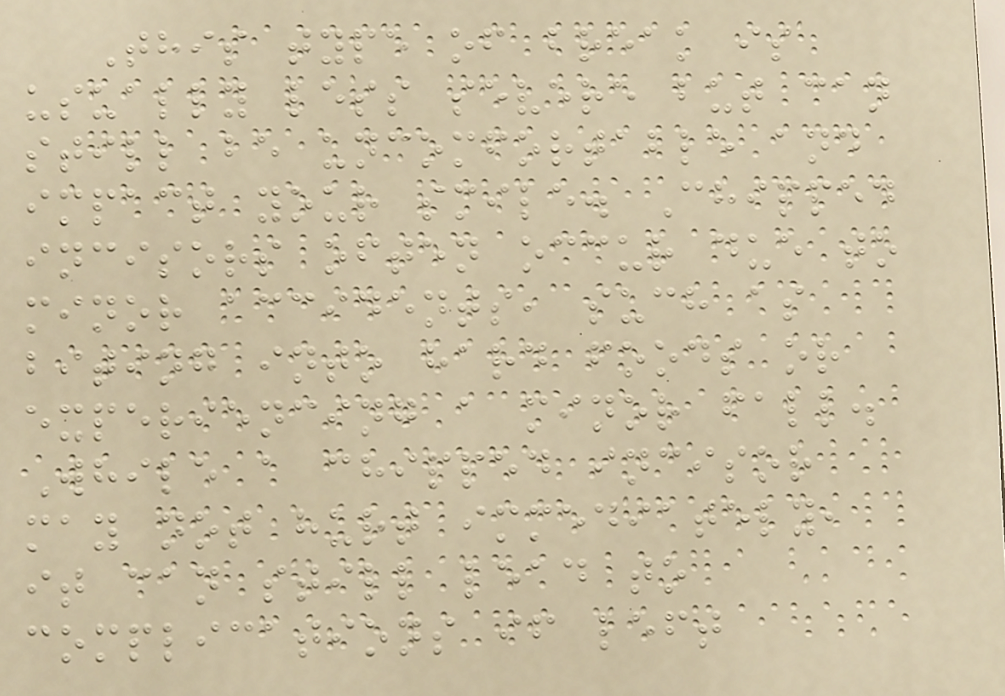This type of break is
usually less severe but can
still be uncomfortable and
impact your smile. Chipped
incisors often occur due to
minor accidents, such as
biting into hard foods or
experiencing a minor fall.
While a chipped incisor
may not hurt immediately,
it can still lead to
complications if left
